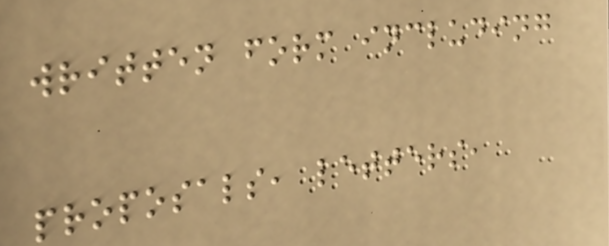written form including
proposals, letters,
